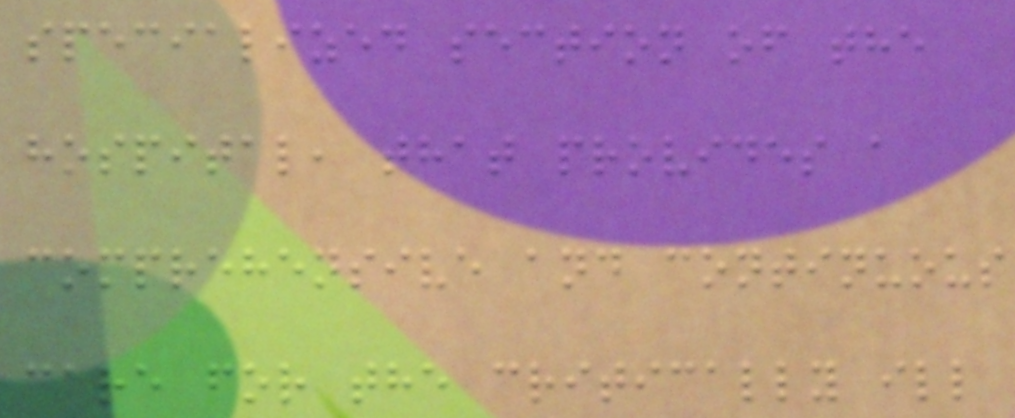specialized section of the
hospital, that provides a
comprehensive and continuous
care for the critically ill
